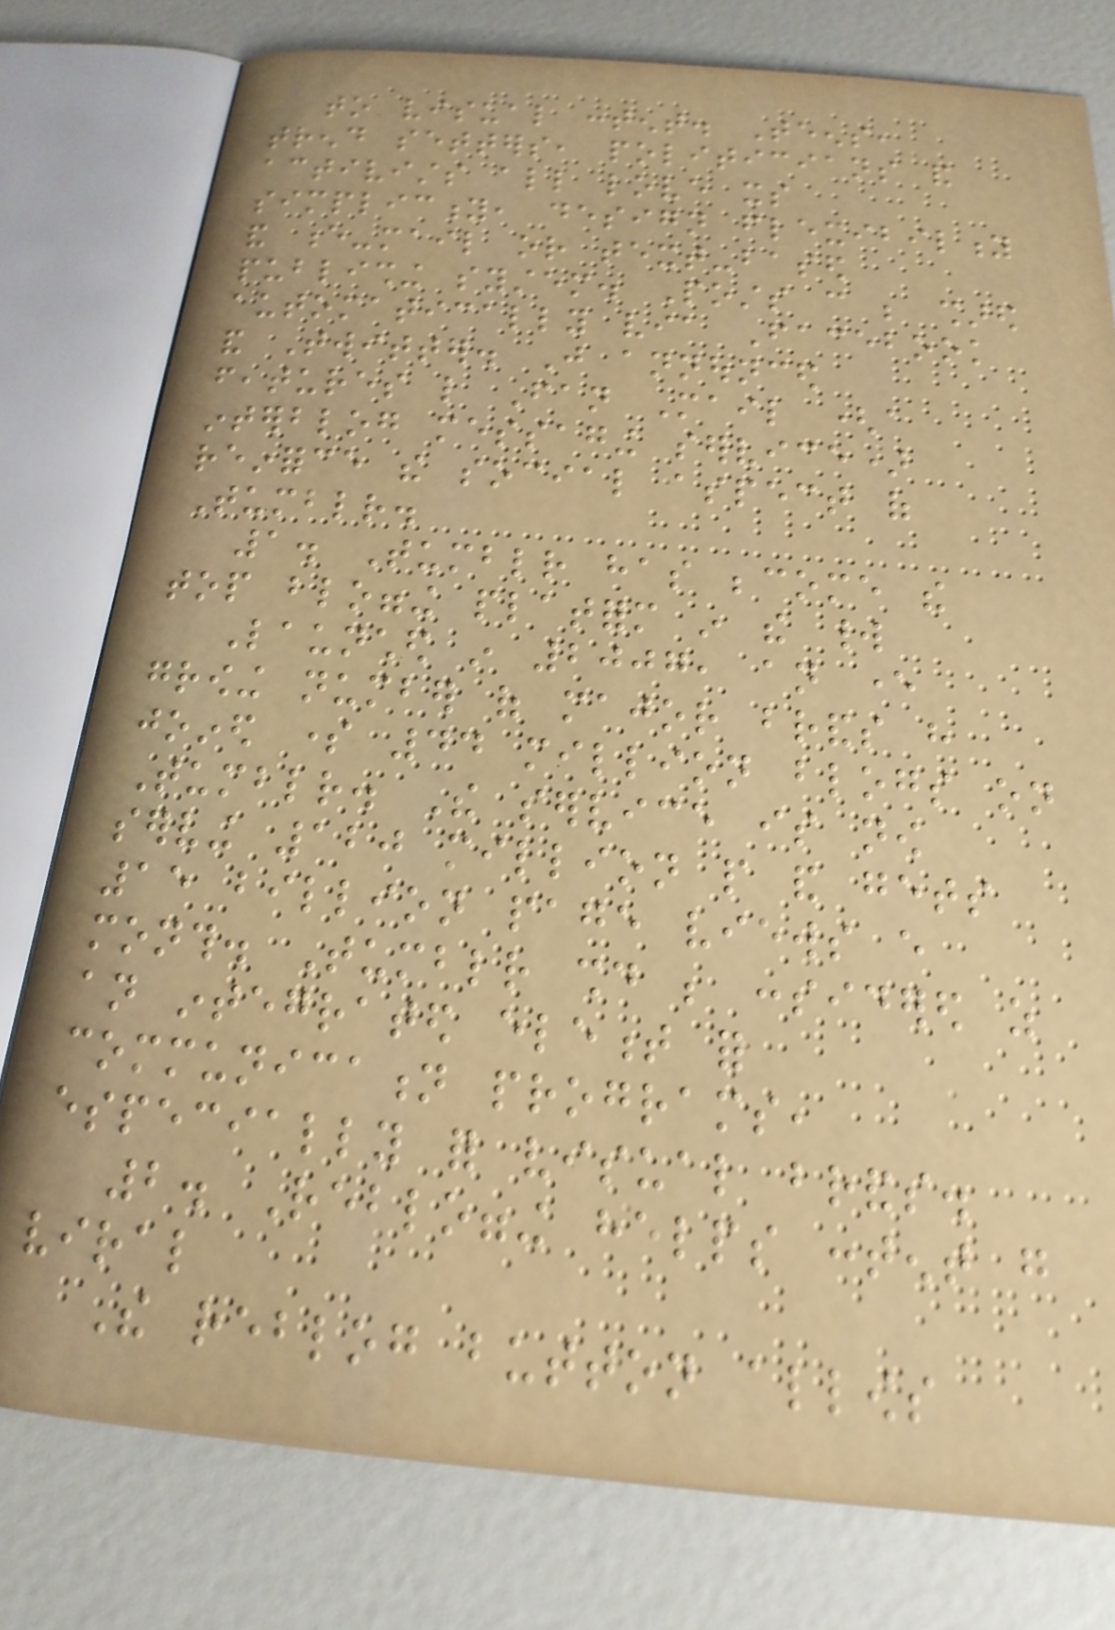to visual content. Teens,
trend setters, politicians and
activists all love its
simplicity, design flexibility
and e-mail or text-based
publishing system. Posts can be shared
automatically via Facebook
and Twitter. Just announced
features like Fan Mail (a
interblog messaging service)
reinforce the social aspect of
Tumblr.
1. Tumblr has become the
top blogging platform in the world
Launched in 2007, an ever
growing number of major brands have
joined some 44 million blogs on
Tumblr. The service is now
serving 120 million people and gets
15 billion page views every
month. Tumblr should be considered as
an integrated element for
communication programs,
especially for visual brands.
2. Reblogging helps content go
viral
The reblog button allows
